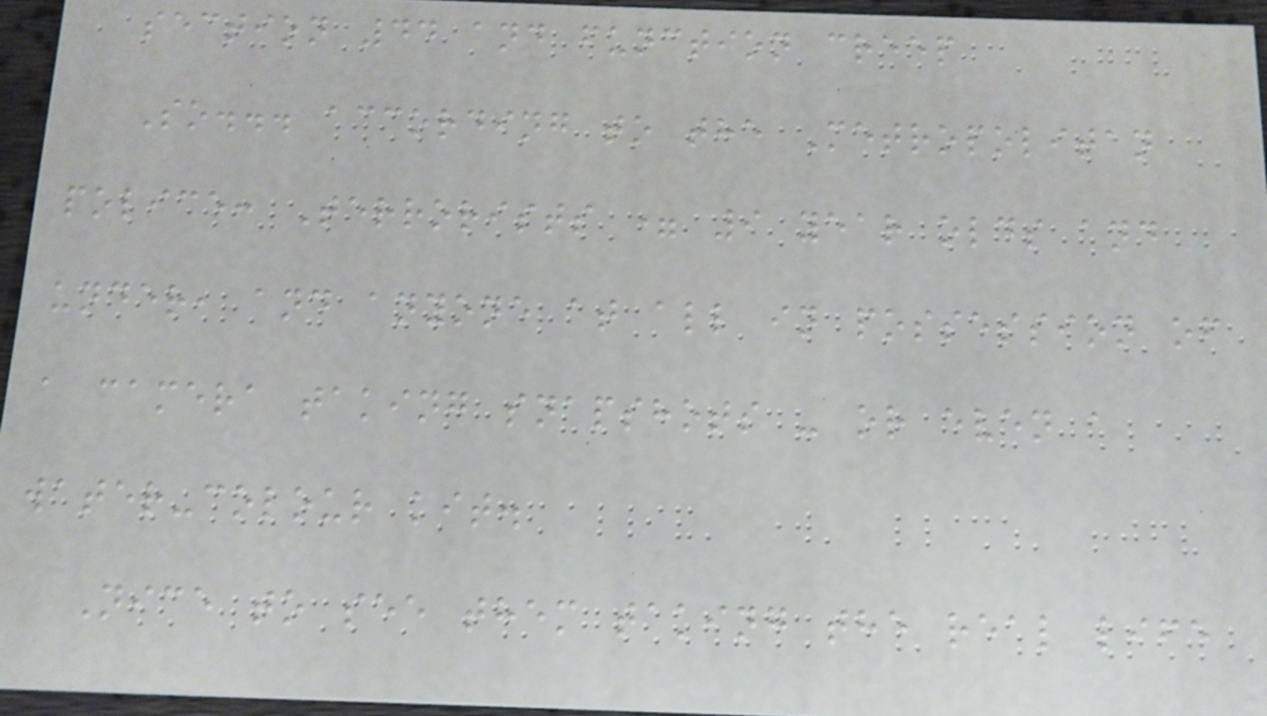section 44 and function creep
So... according to the Metropolitan
police: Terrorists = 9 year olds and
under, and anyone at all in possession of
a camera taking snapshots - or even a
water-colour kit.
Nice to see them taking the real life
